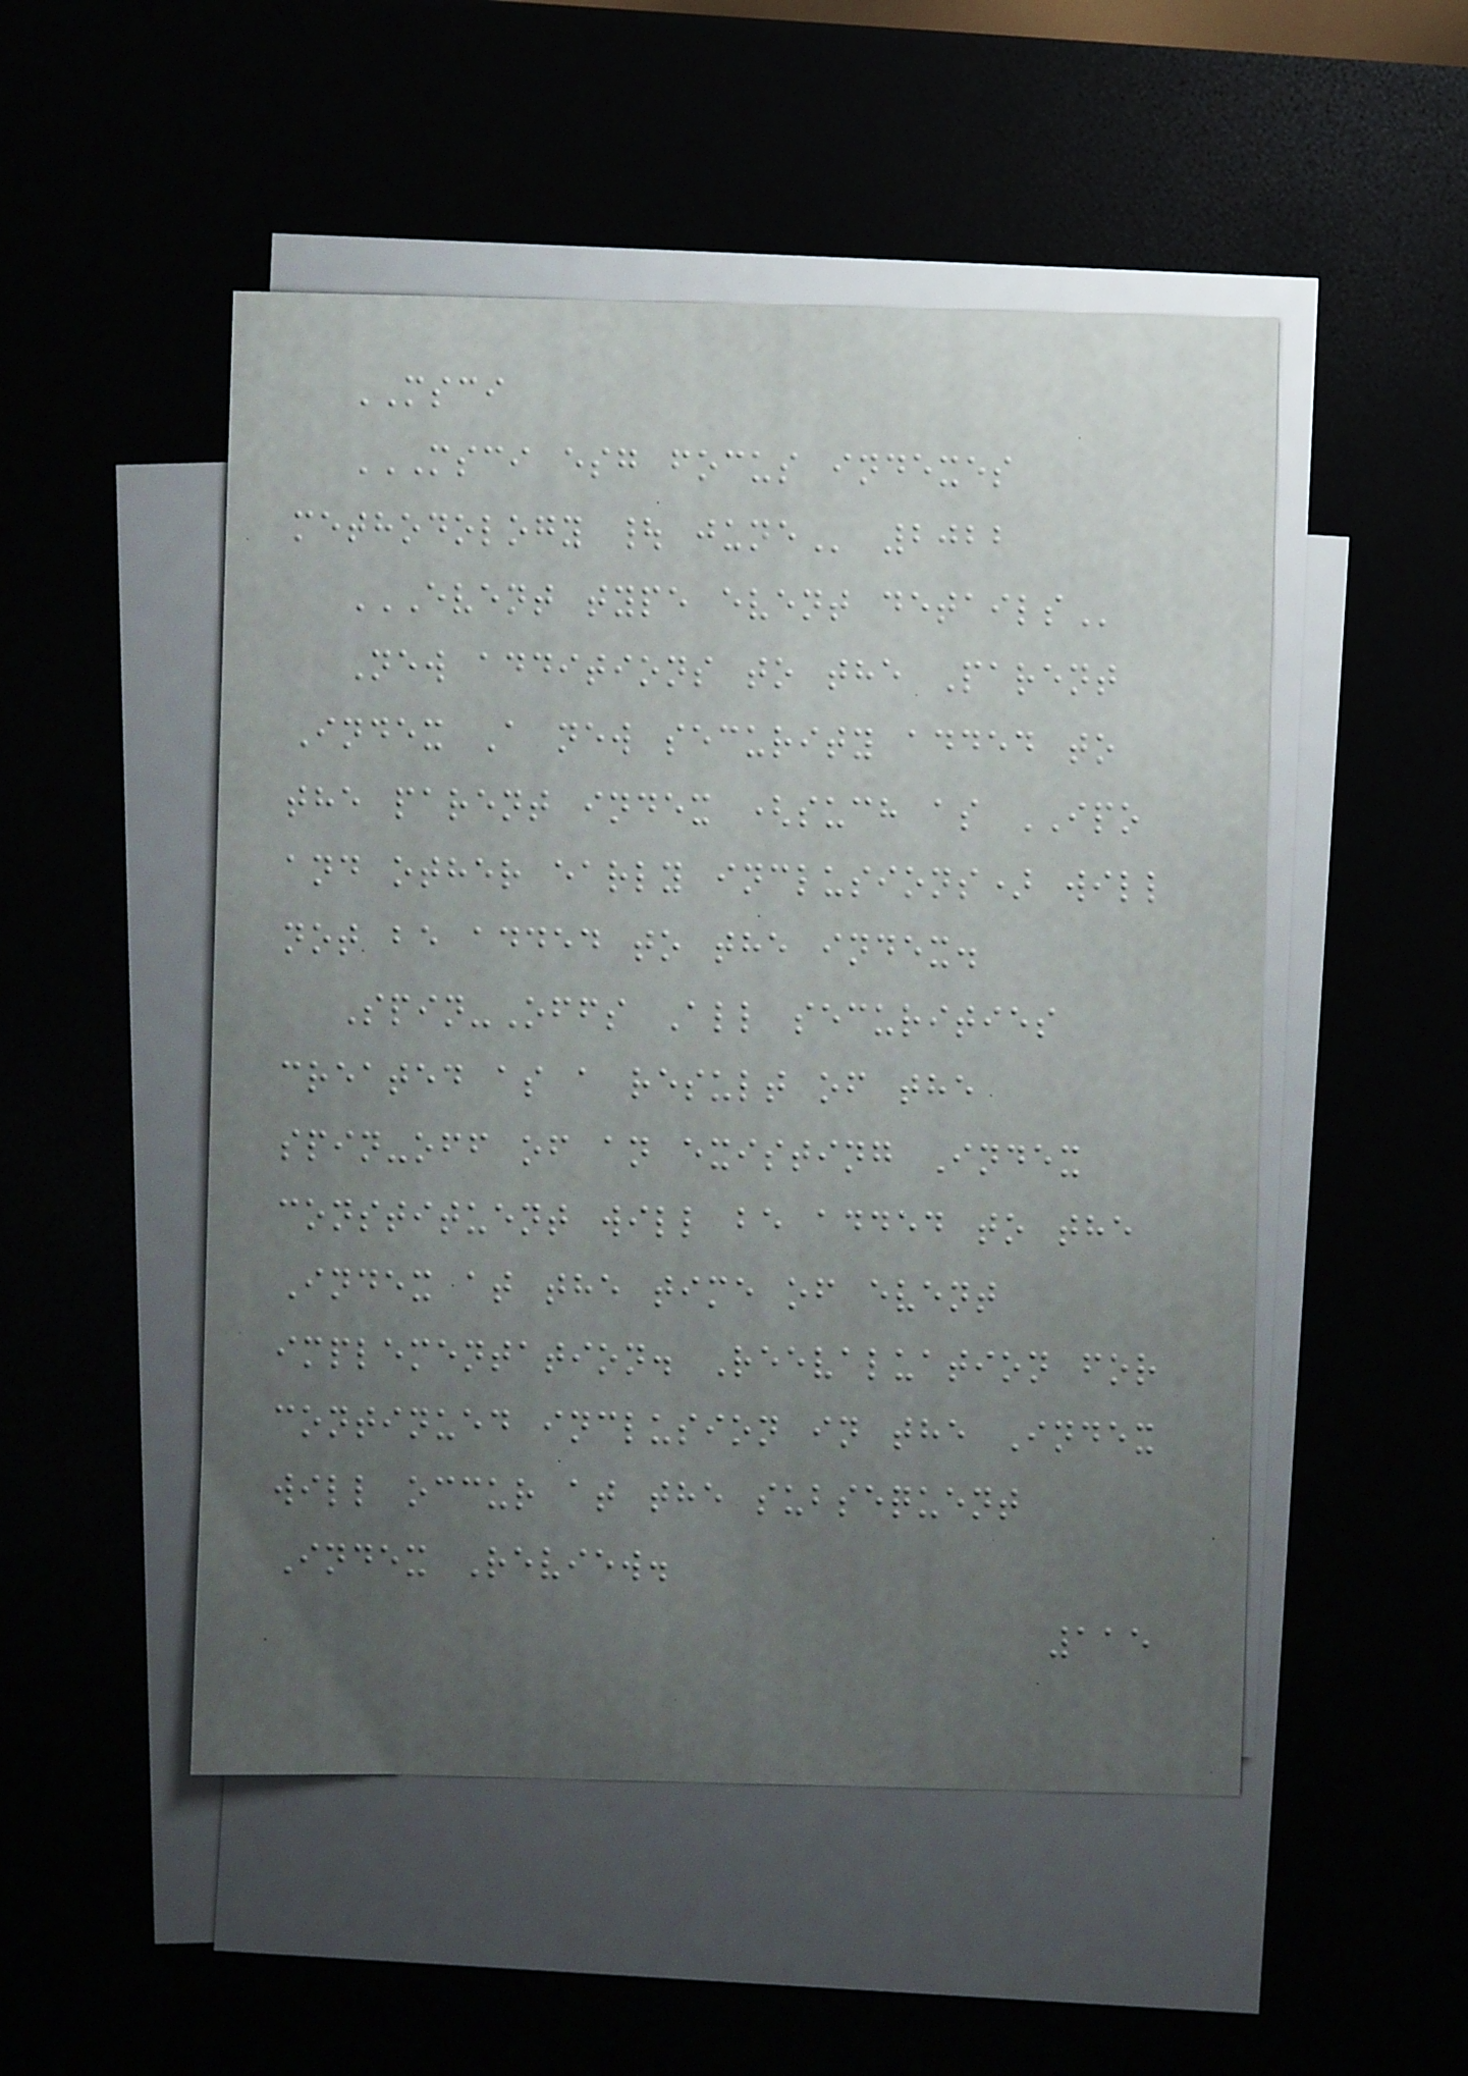MSCI
MSCI ESG FOCUS INDEXES
METHODOLOGY | JUNE 2022
EVENT TYPE EVENT DETAILS
New additions to the Parent
Index A new security added to
the parent index (such as IPO
and other early inclusions) will
not be added to the index.
Spin-Offs All securities
created as a result of the
spin-off of an existing Index
constituent will be added to the
Index at the time of event
implementation. Reevaluation for
continued inclusion in the Index
will occur at the subsequent
Index Review.
115
